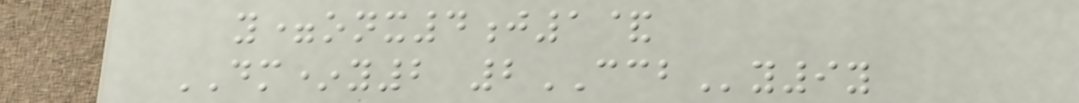y=onx4j1&
DM*y2 2CCBy9y
